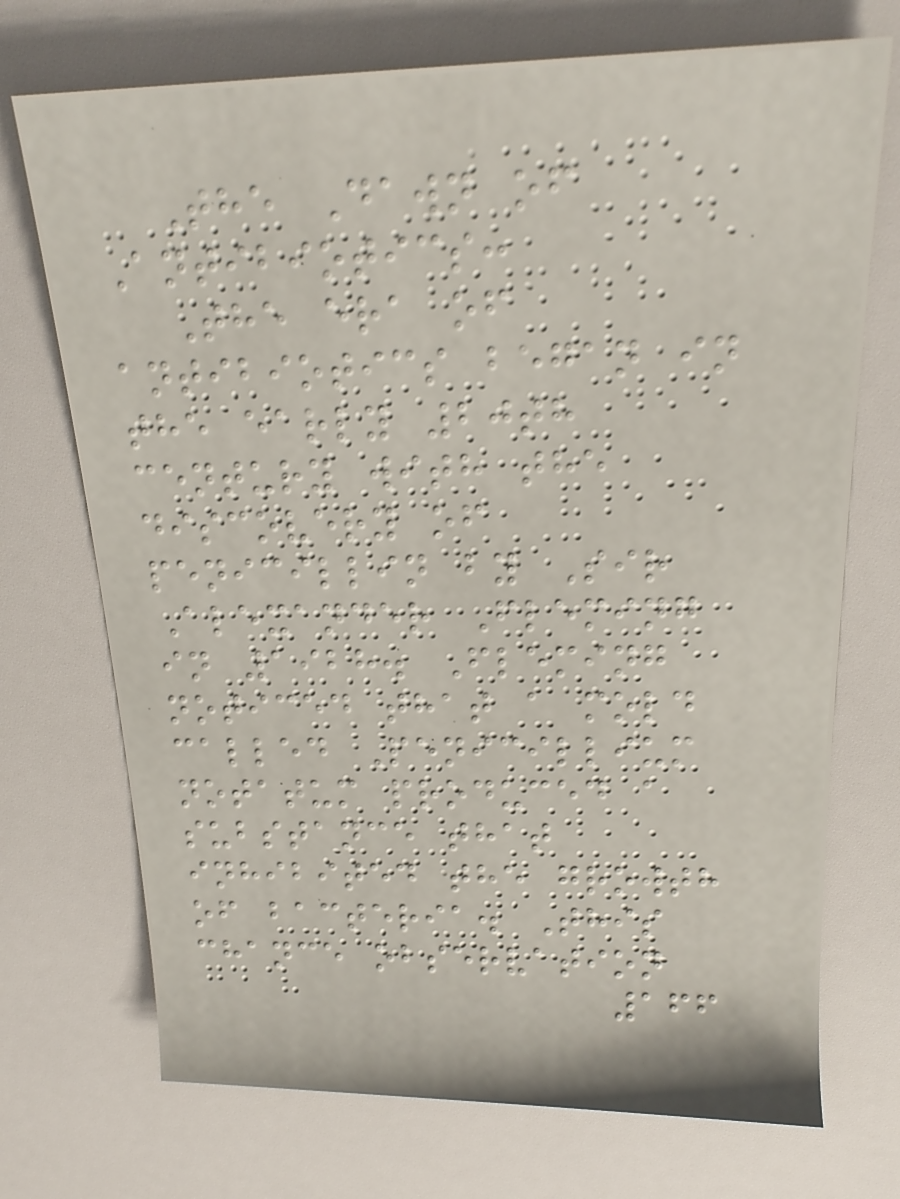The Dawn of
Antibiotics:
The era of
antibiotics began in
the early 20th
century with the
discovery of
penicillin by Sir
Alexander Fleming
in 1928. Fleming
noticed that a mold
called Penicillium
notatum produced a
substance that
inhibited the growth
of bacteria. This
chance observation
166
